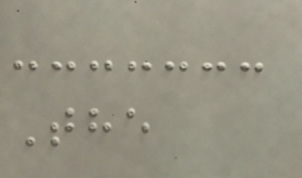The
